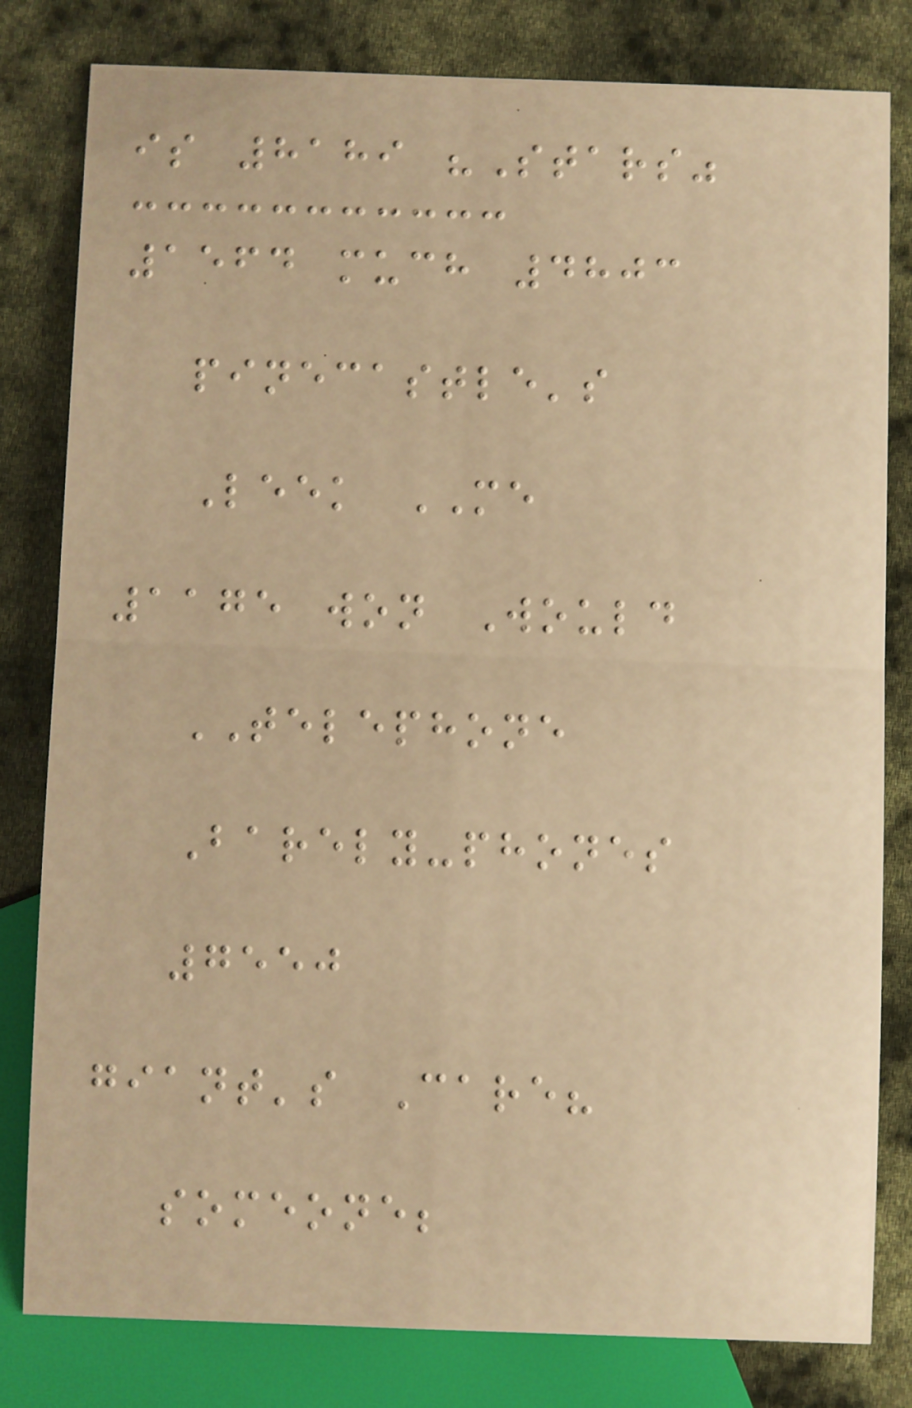is 8189 "Stars"
1564 much 4803
pinecastle's
Leek ME
1175 won Would
TELEPHONE
Barely-phones
7550
giant's Care?
someone;
